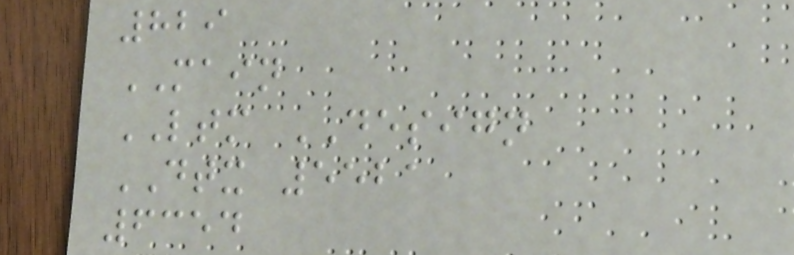829
MAIN
LTM DESIGN
DTX 5521
6354
